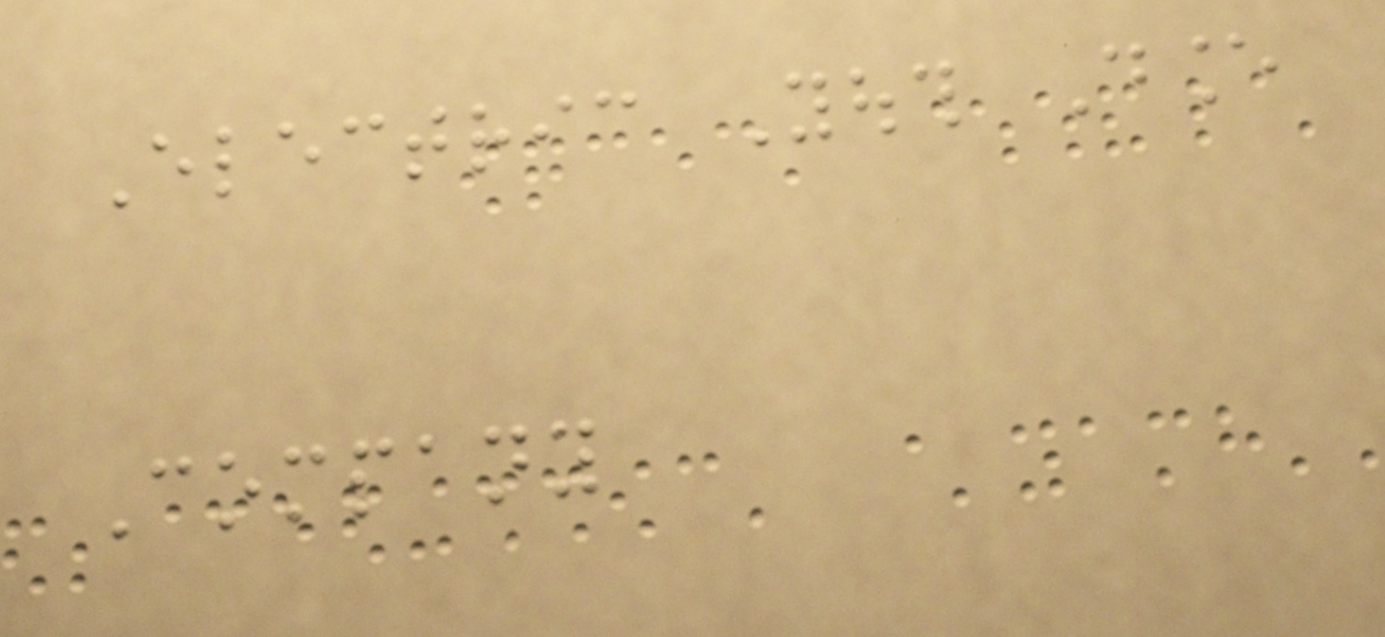Electric Youth Dance
Company
